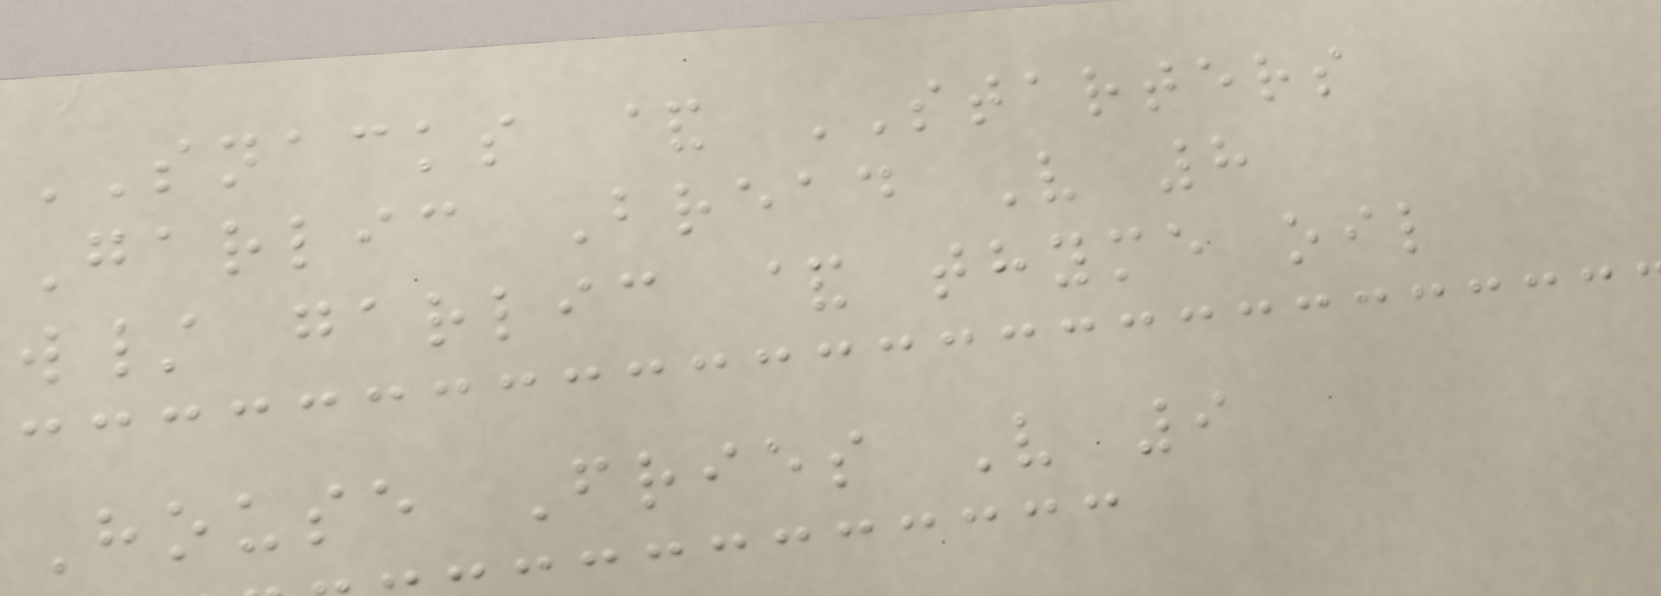SNACKS & STARTERS
Garlic Bread V 8
w/ garlic & thyme oil
House Fries V 9
